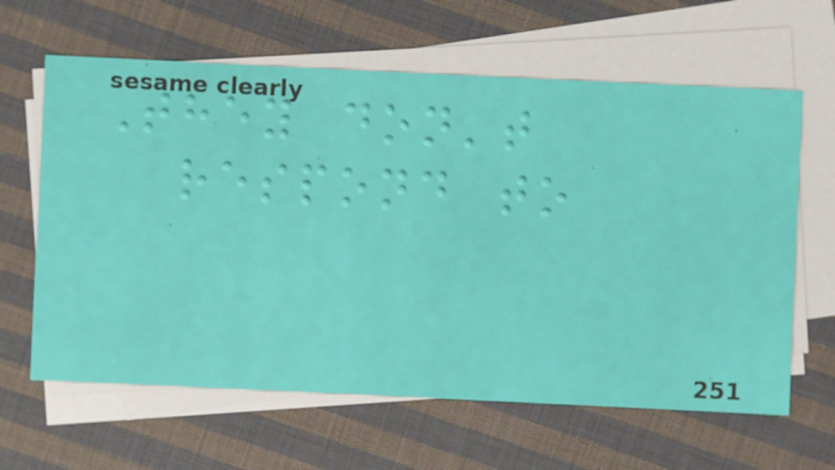They don't
respond to
